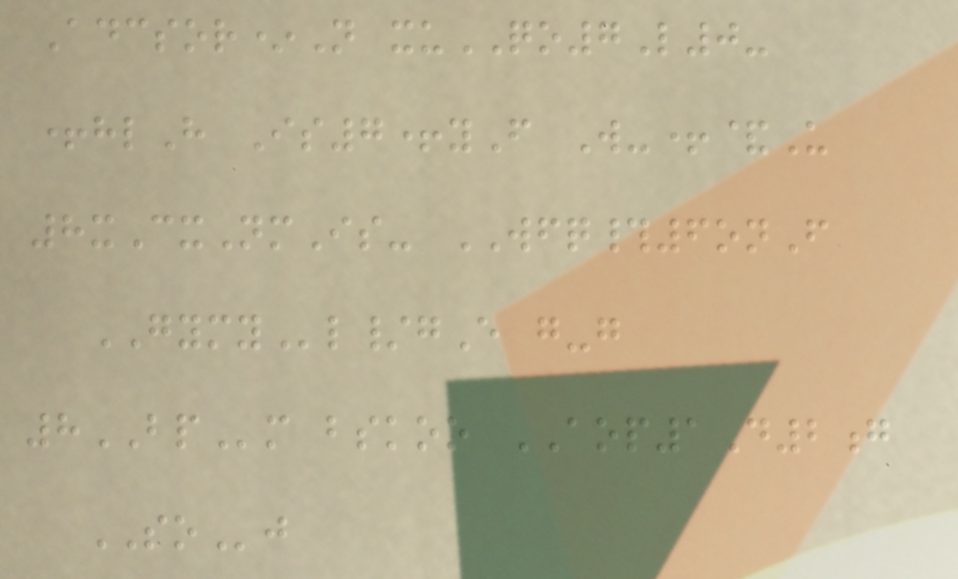Adcsor*N xuQO7L0-
+hlH Is7+yF W-+&U
8xCxNmIs- WFQ#6onF
GYMYl/gE g-g
8BPm bskoo AOP1D2g
SOj
